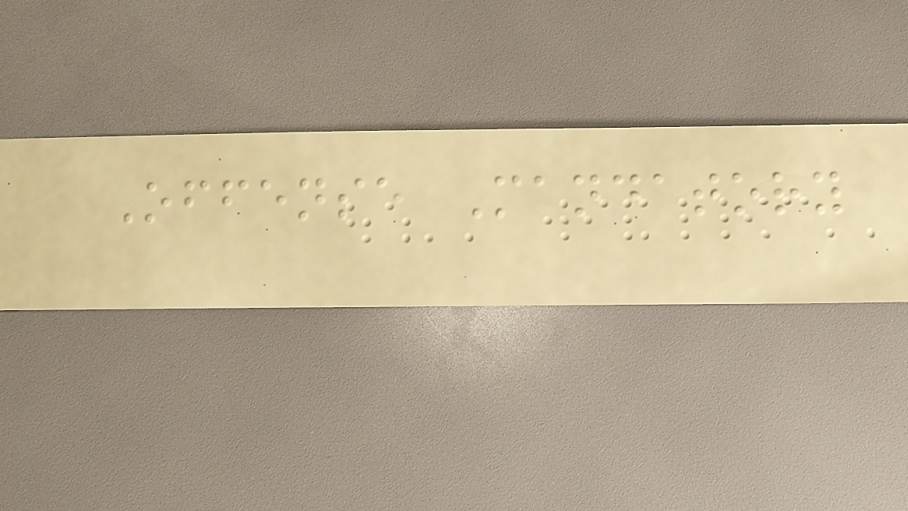Offense Mandatory
